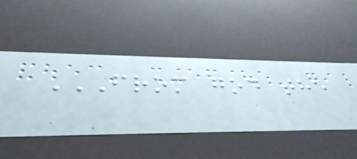FROM GOD THE
